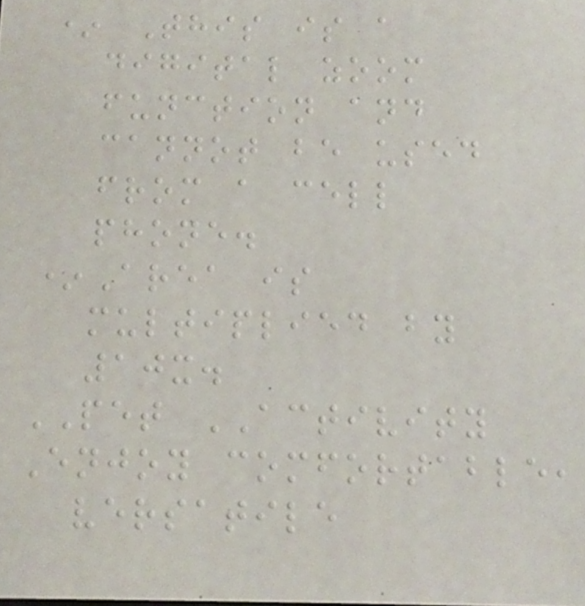* This is a
digital zoom
function and
cannot be used
from a cell
phone.
*Area is
multiplied by
10x.
PET ACTIVITY
Enjoy comfortable,
versatile
